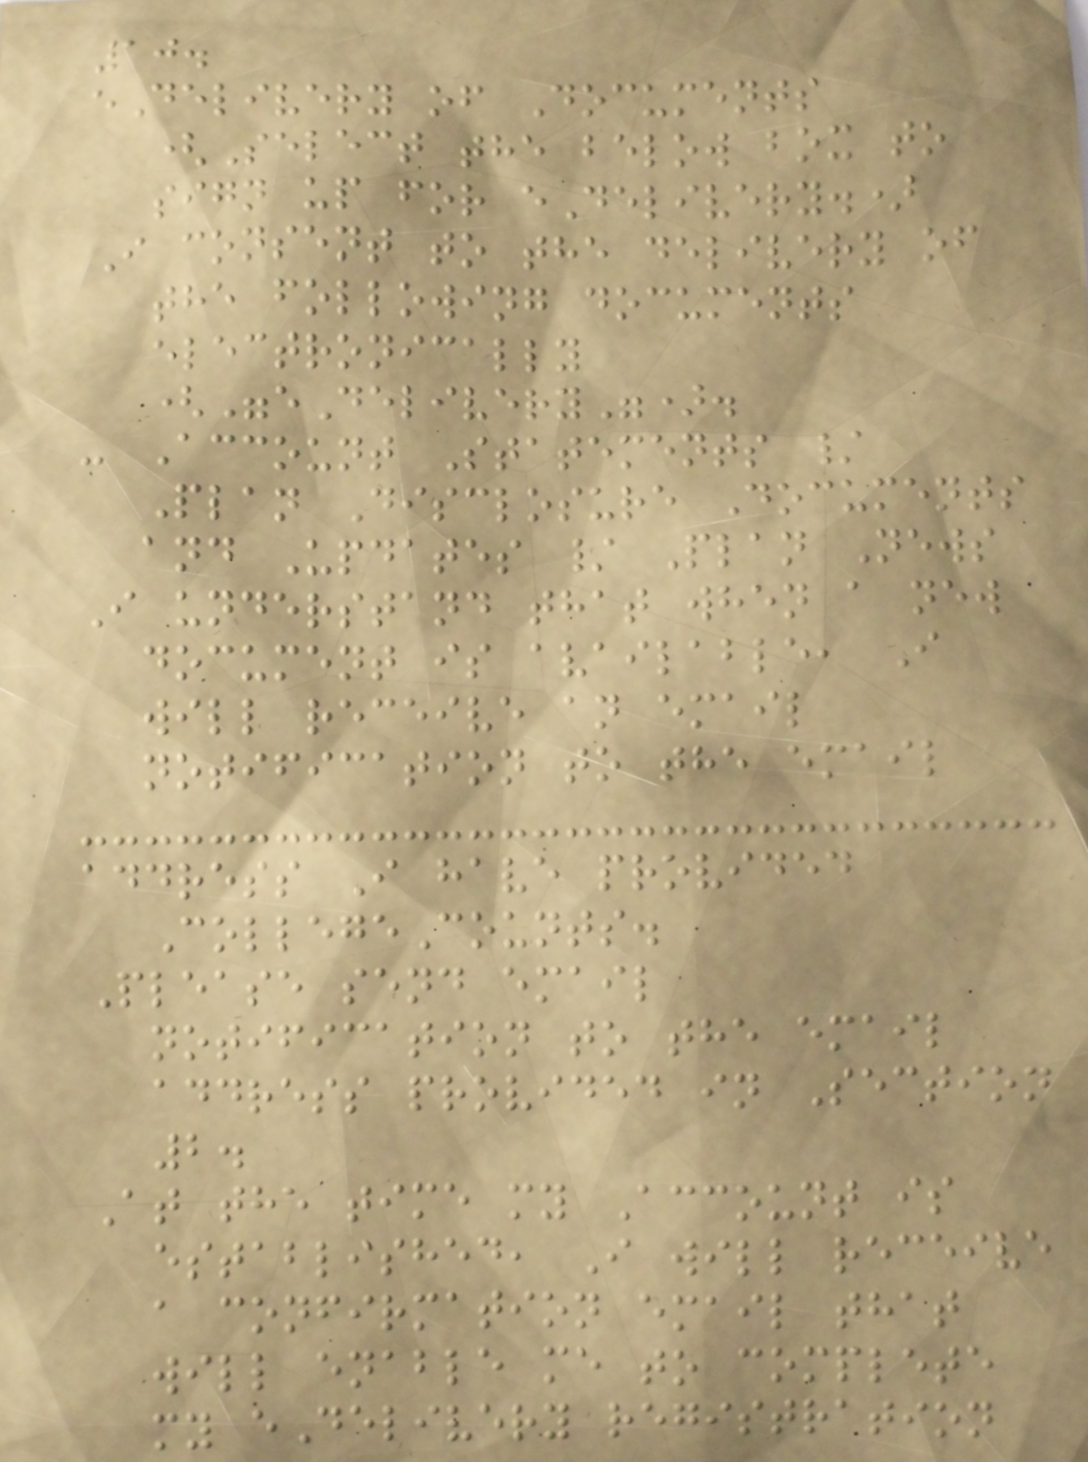10.
eDelivery of Documents
(Select the below box to
sign up for eDelivery.)
I consent to the delivery of
the following documents
electronically
("eDelivery").
- Account Statements /
Plan Disclosure Documents
and Updates / Plan News
I understand that when a new
document is available, I
will receive an email
notification to the email
address I have provided
CollegeCounts.
Please send email
notification to the email
address provided in Section
2.
At the time my Account is
established, I will receive
a confirmation email that
will enable me to complete
my eDelivery registration
